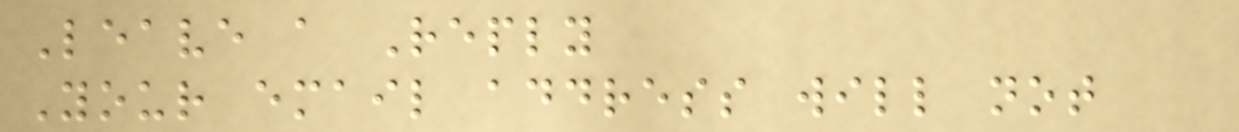Leave a Reply
Your email address will not
